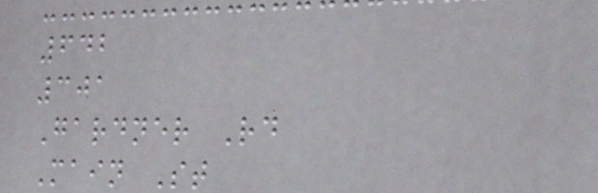642
301
Gardner Rd
Main St
